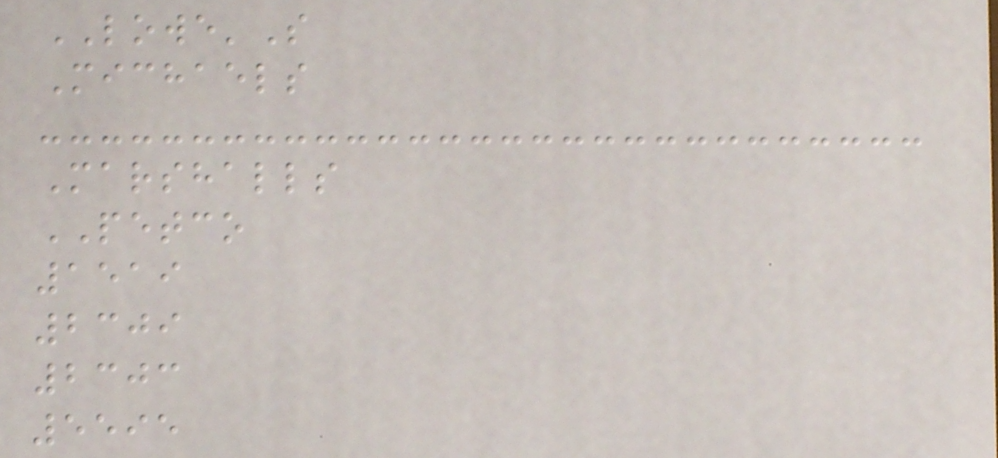LOWE'S
Michaels
Marshalls
PETCO
1519
2309
2303
5595
